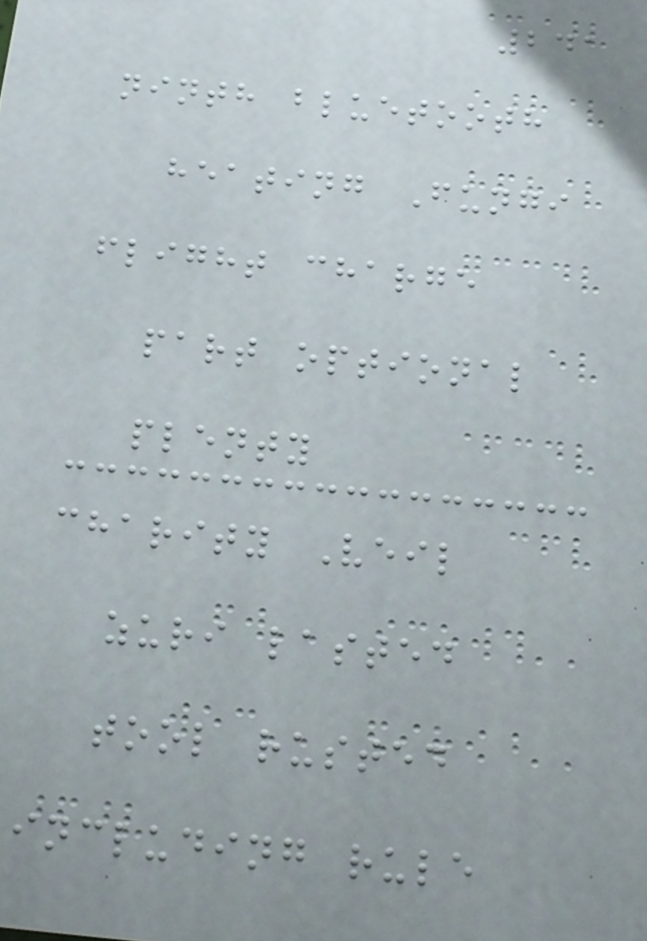241
ninth bluetooth
heating Fungi
flight charge
part optional
plenty
charity Veil
zuri lasted
tool rusted
including rule
